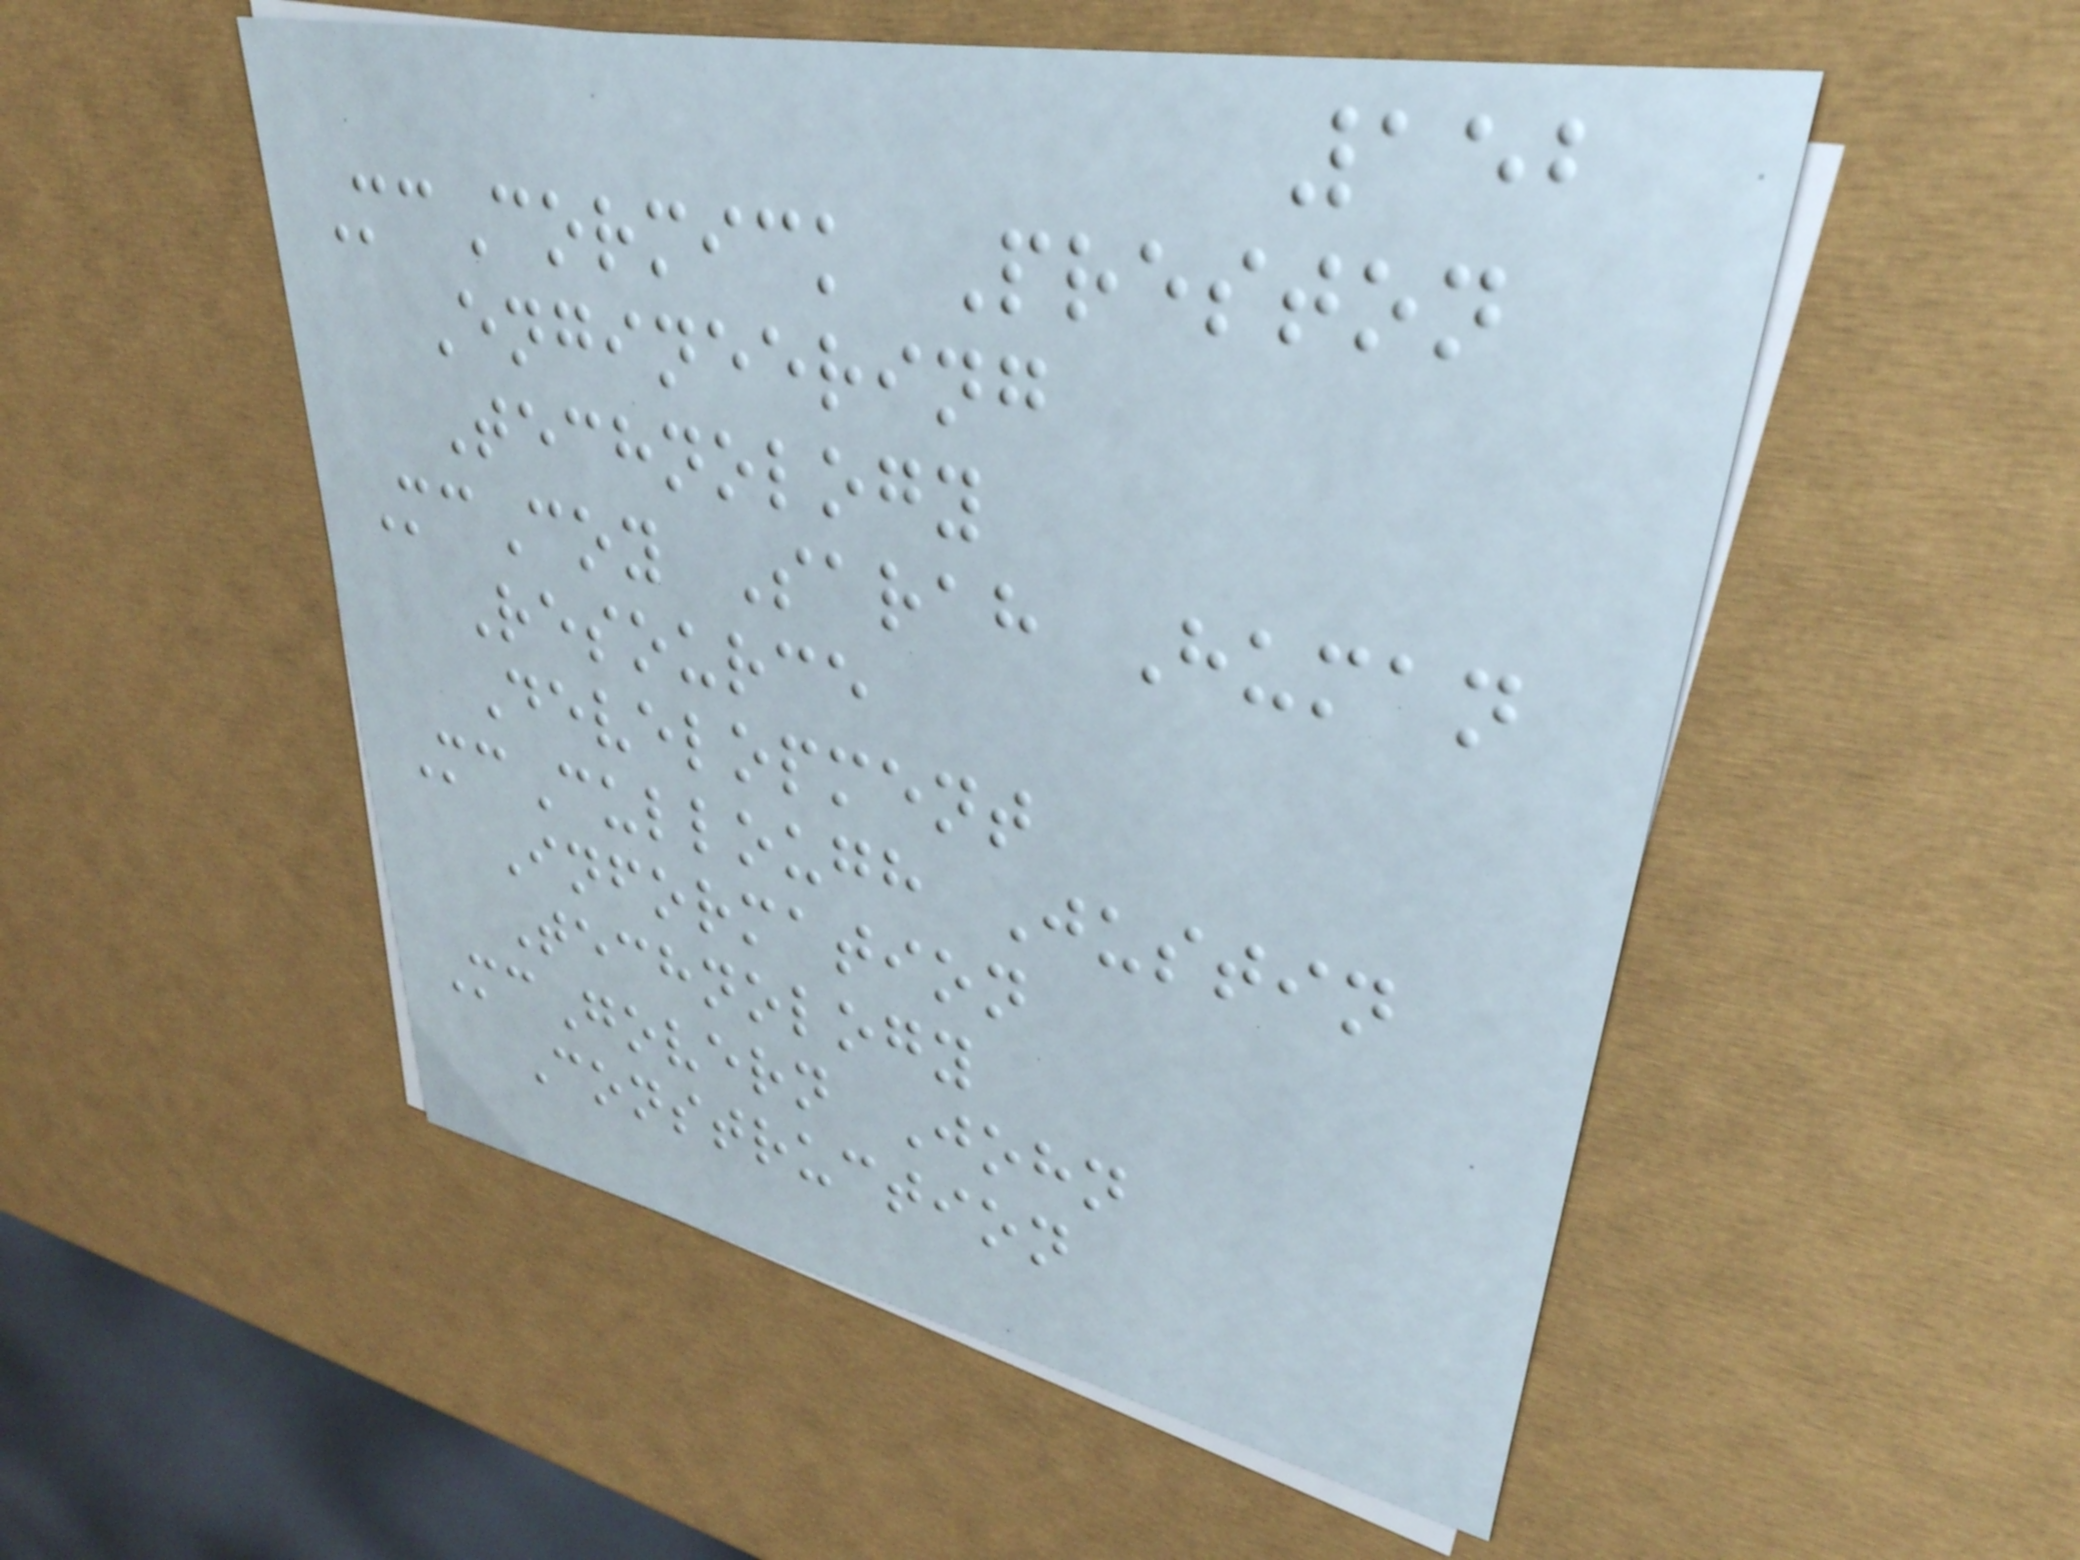152
McCormick Preston
Engineering
Technology
McCoy Sarah Human
Resource
Development
McCullough Justin
Information
Technology
McGovern John
Construction
